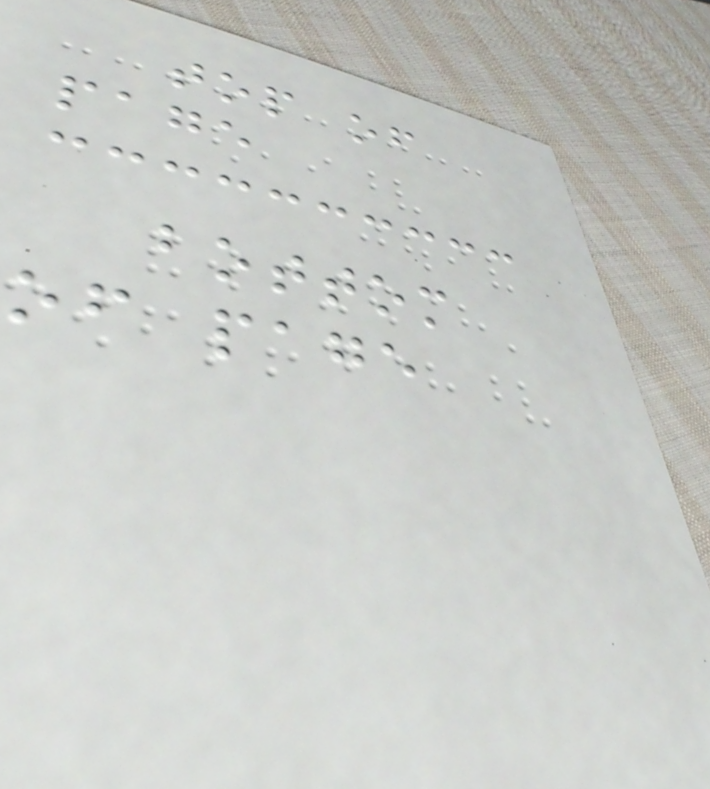top of
page
bottom
of page
